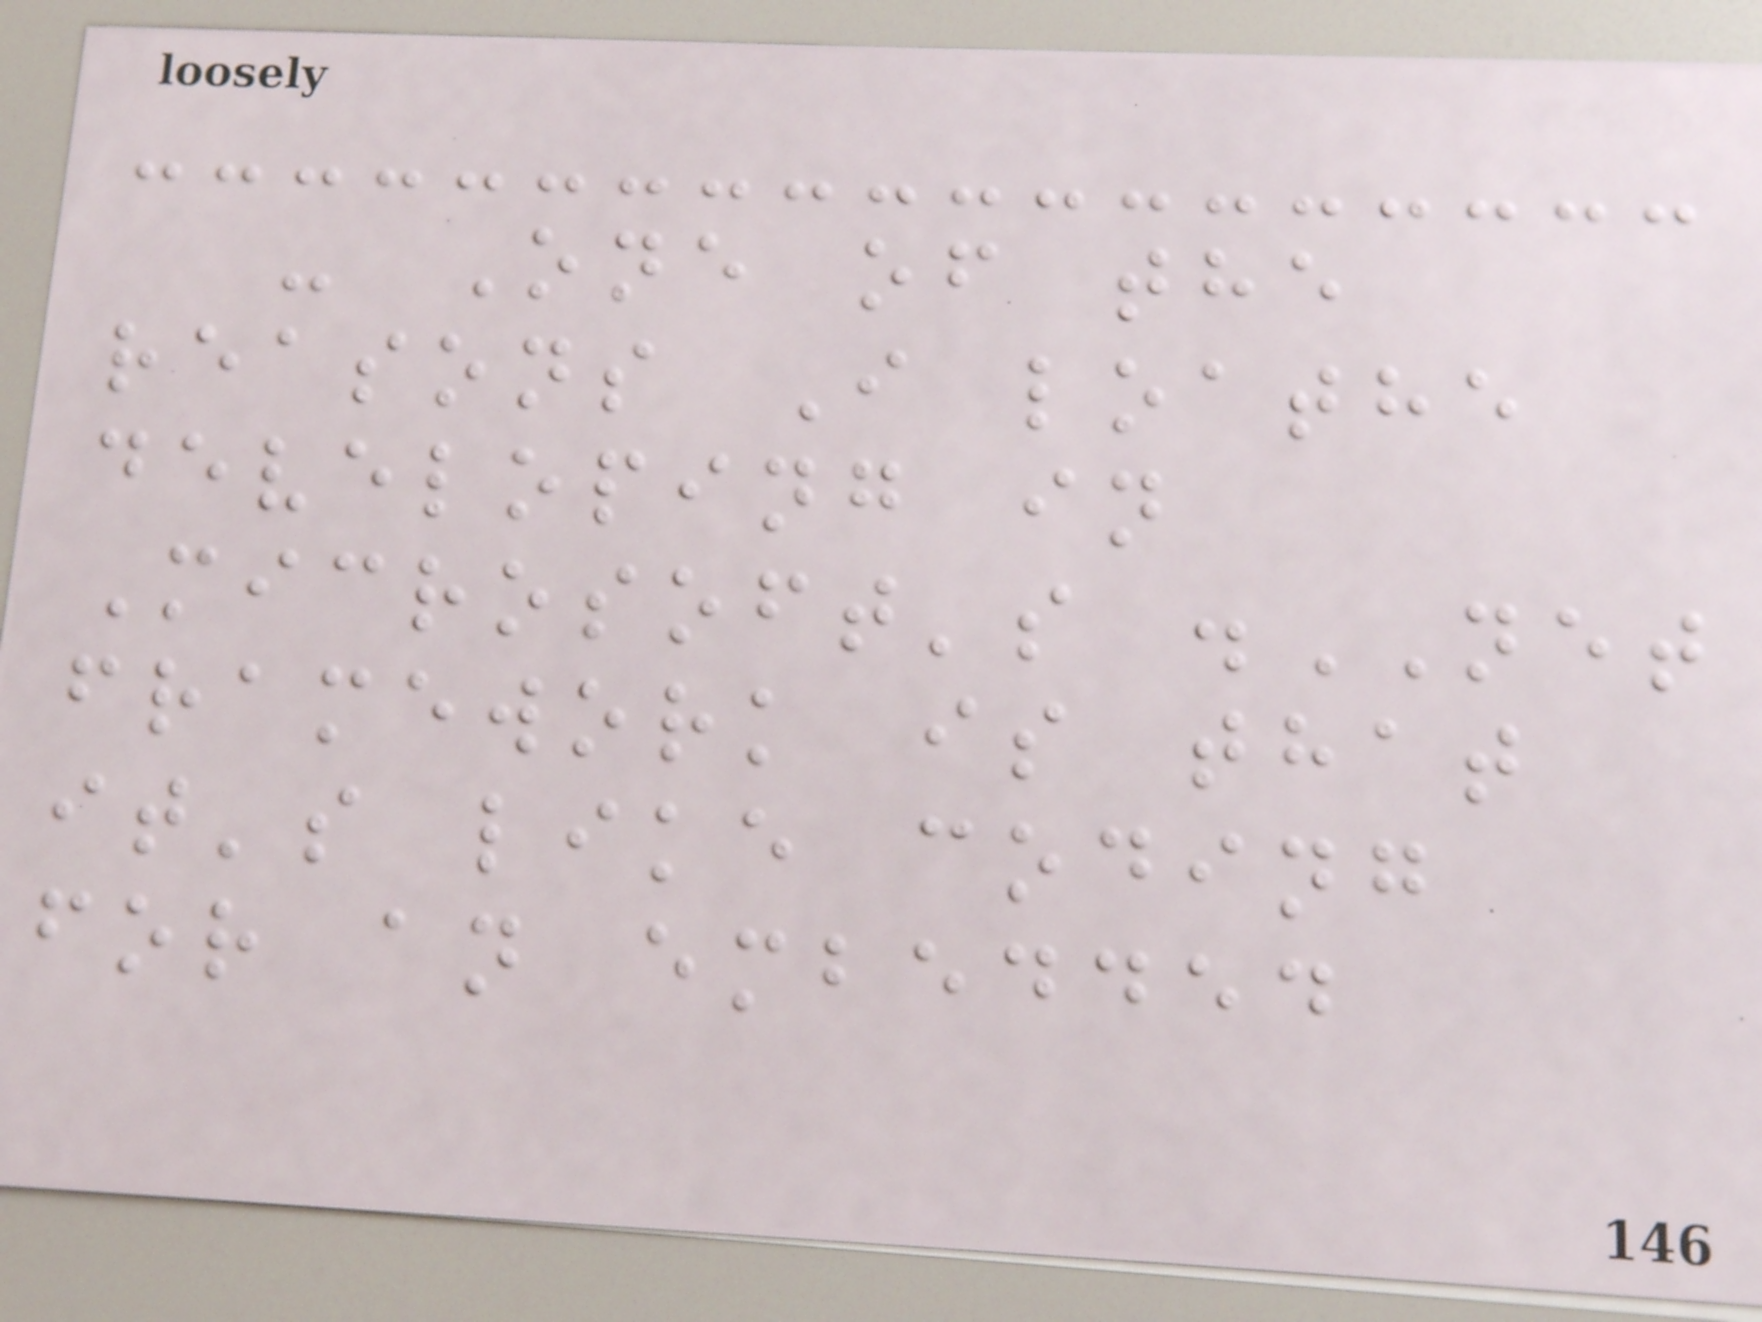- One of the
reasons I loathe
developing in
Microsoft's .NET
framework is that
it's like coding
for an embedded
